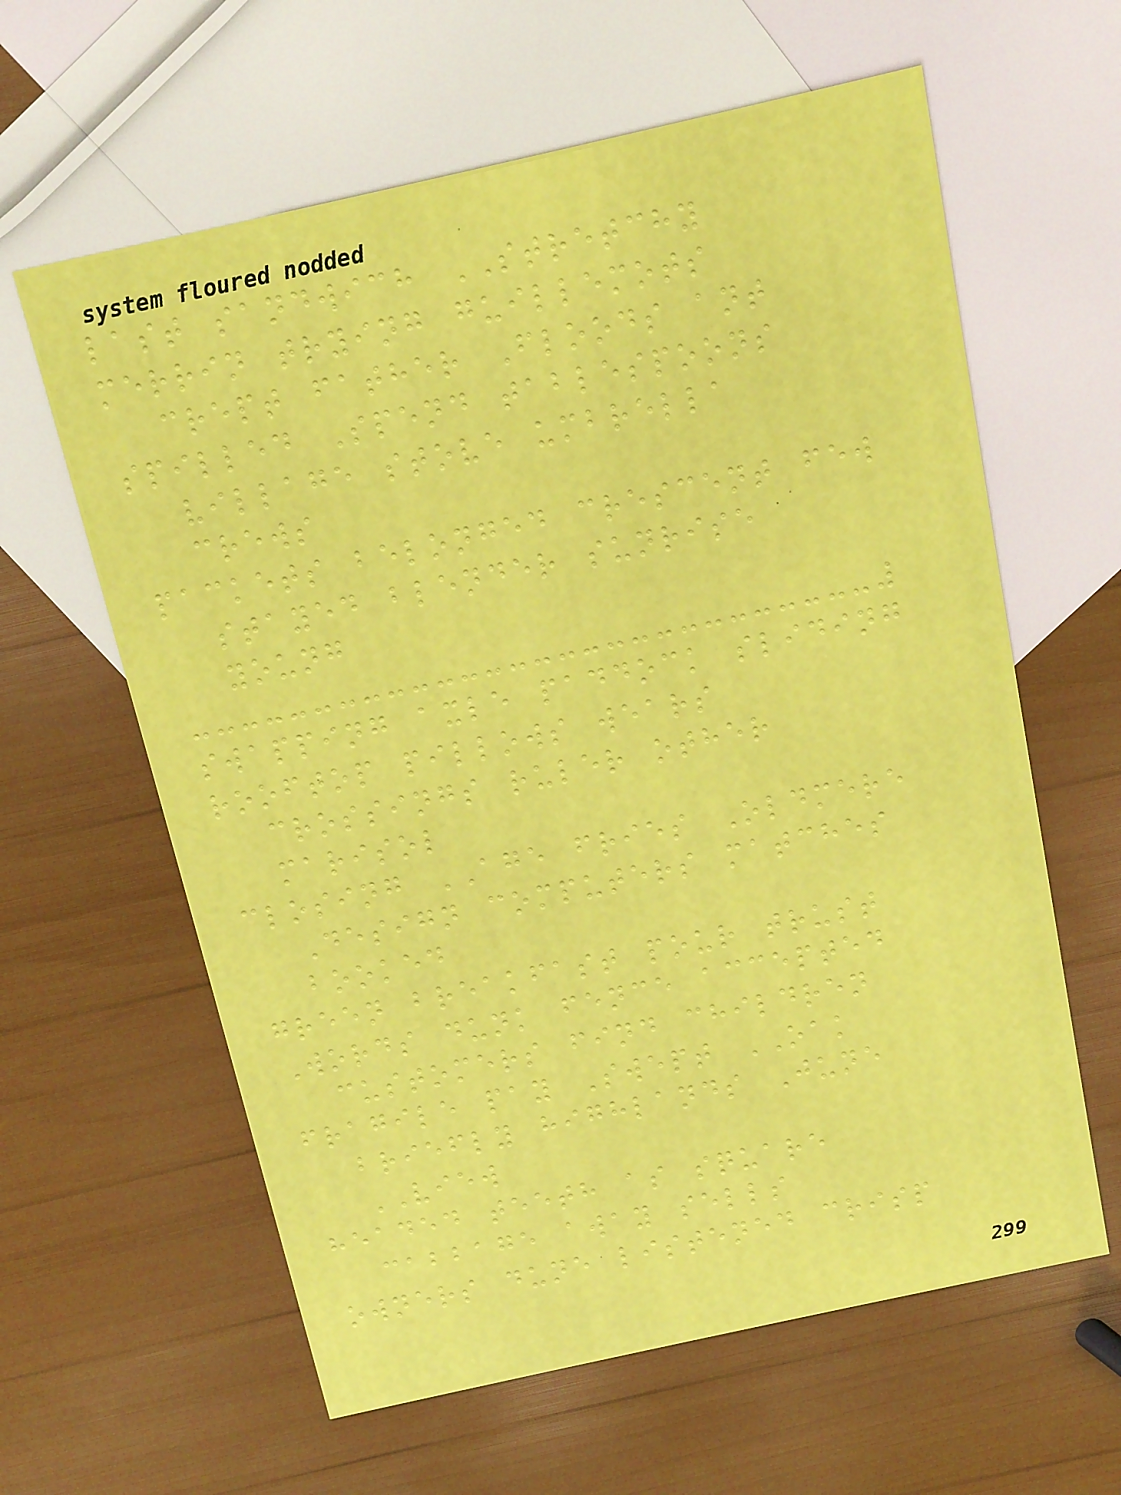last sandwich STRETCHY
merrin trying guillemots
crept father Floods ant
spilled Spend tablespoons
village stove umbrella
crews
packets belonged crescent few
stayed blender sunrise
young
swapping axle paddock sliding
rooftop pillows wears
crossings ruler other
marisol
closing AGE fries Oldmere
Design computers matches
booked
green breakfast pour trust
Words dunk fence accepted
customers find children
fragile pay Swept OAK
briefly highlands June
VIEW
headed teeth as square
cabbage away sells
owners dune listened crisp
